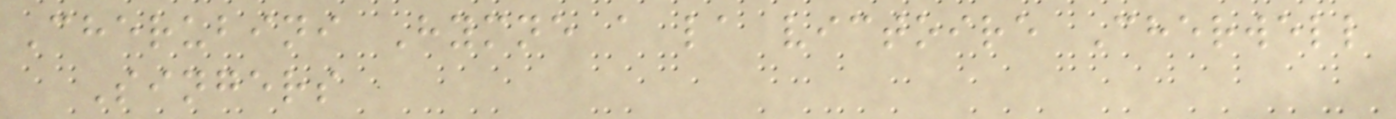Cherubini Hymne a la victoire Cherwell
Singers
